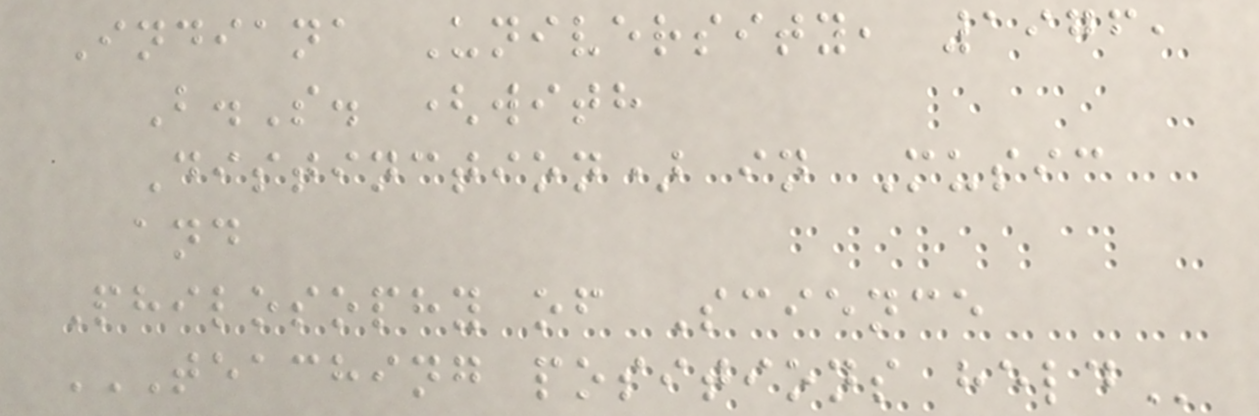Indiana University, 1976,
B.S. (with
Distinction) in Music
and
Philosophy of Science
TEACHING POSITIONS HELD
